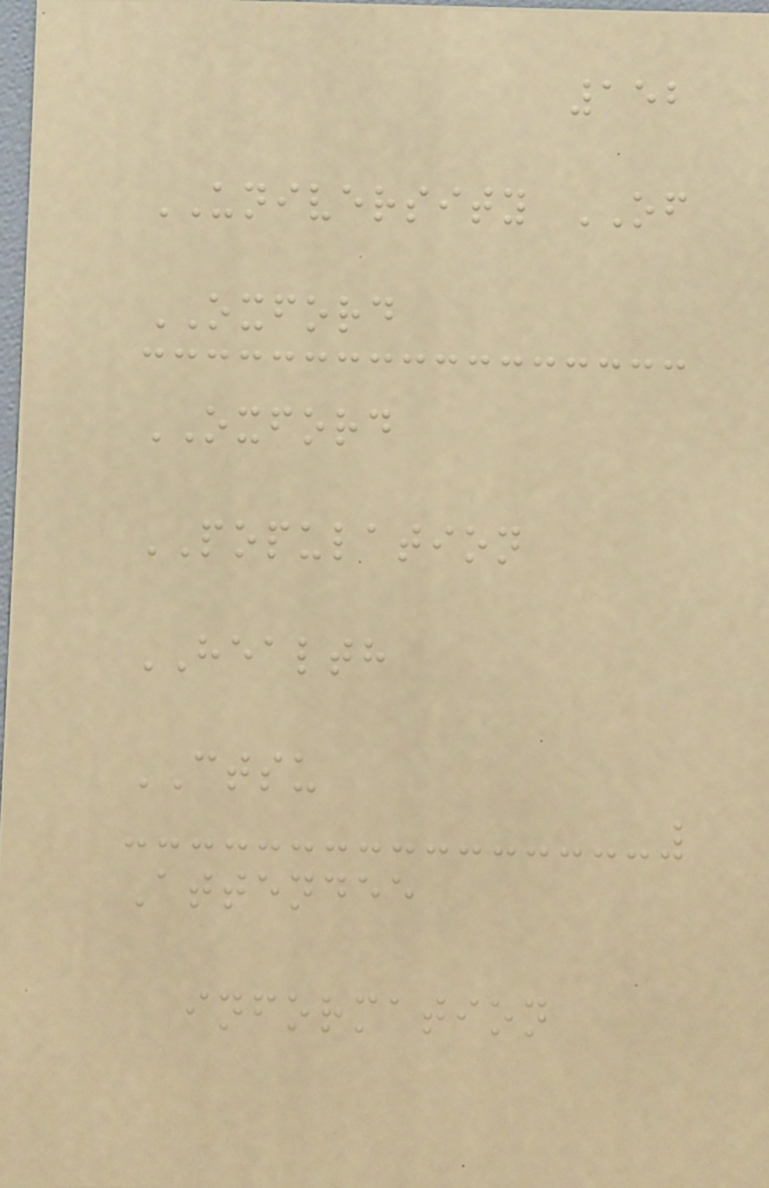152
UNIVERSITY OF
OXFORD
OXFORD
POPULATION
HEALTH
CTSU
Attendee
information
